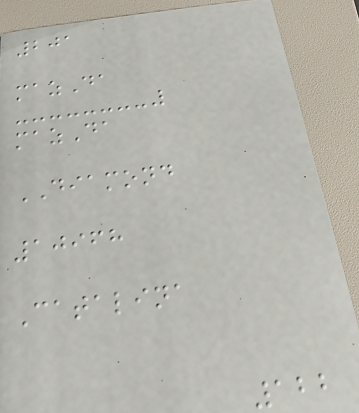201
mazDa
mazDa
DIAMOND
10968
Catalina
122
